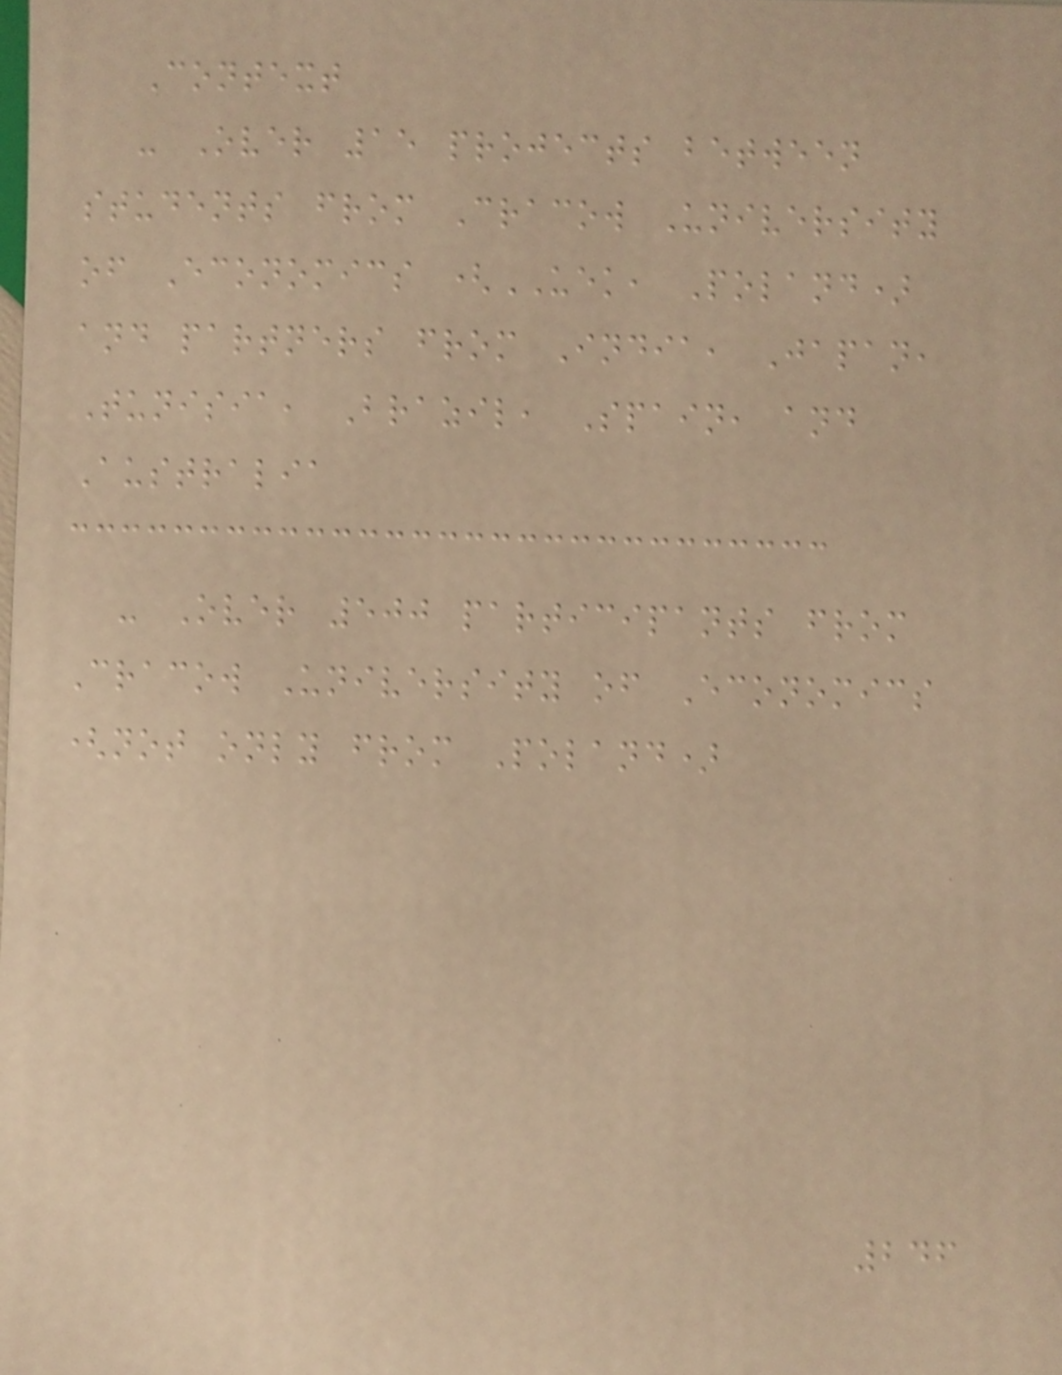Context
- Over 15 projects between
students from Cracow University
of Economics (UEK, Poland)
and partners from India, Japan,
Tunisia, Brazil, Spain, and
Australia
- Over 500 participants from
Cracow University of Economics
(not only from Poland)
246
